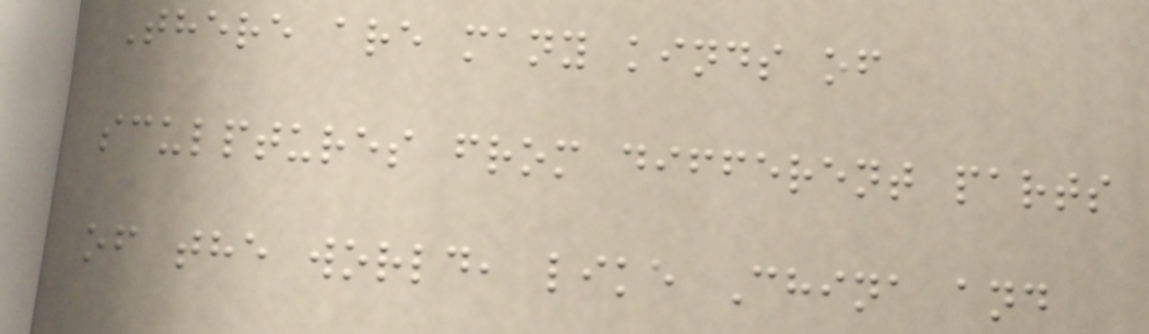There are many kinds of
sculptures from different parts
of the world, like China and
